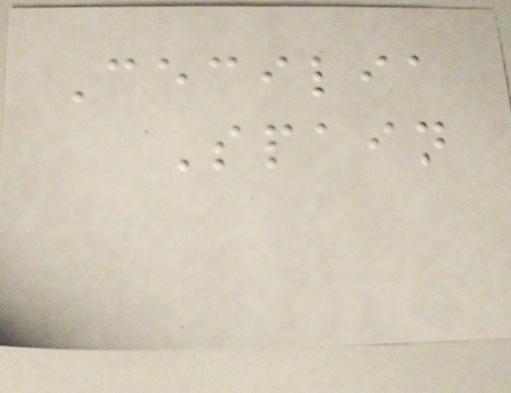Cecilia
Spain
